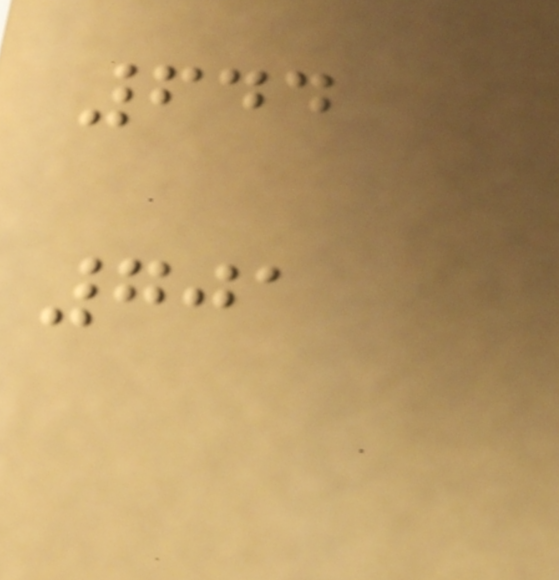644
701
